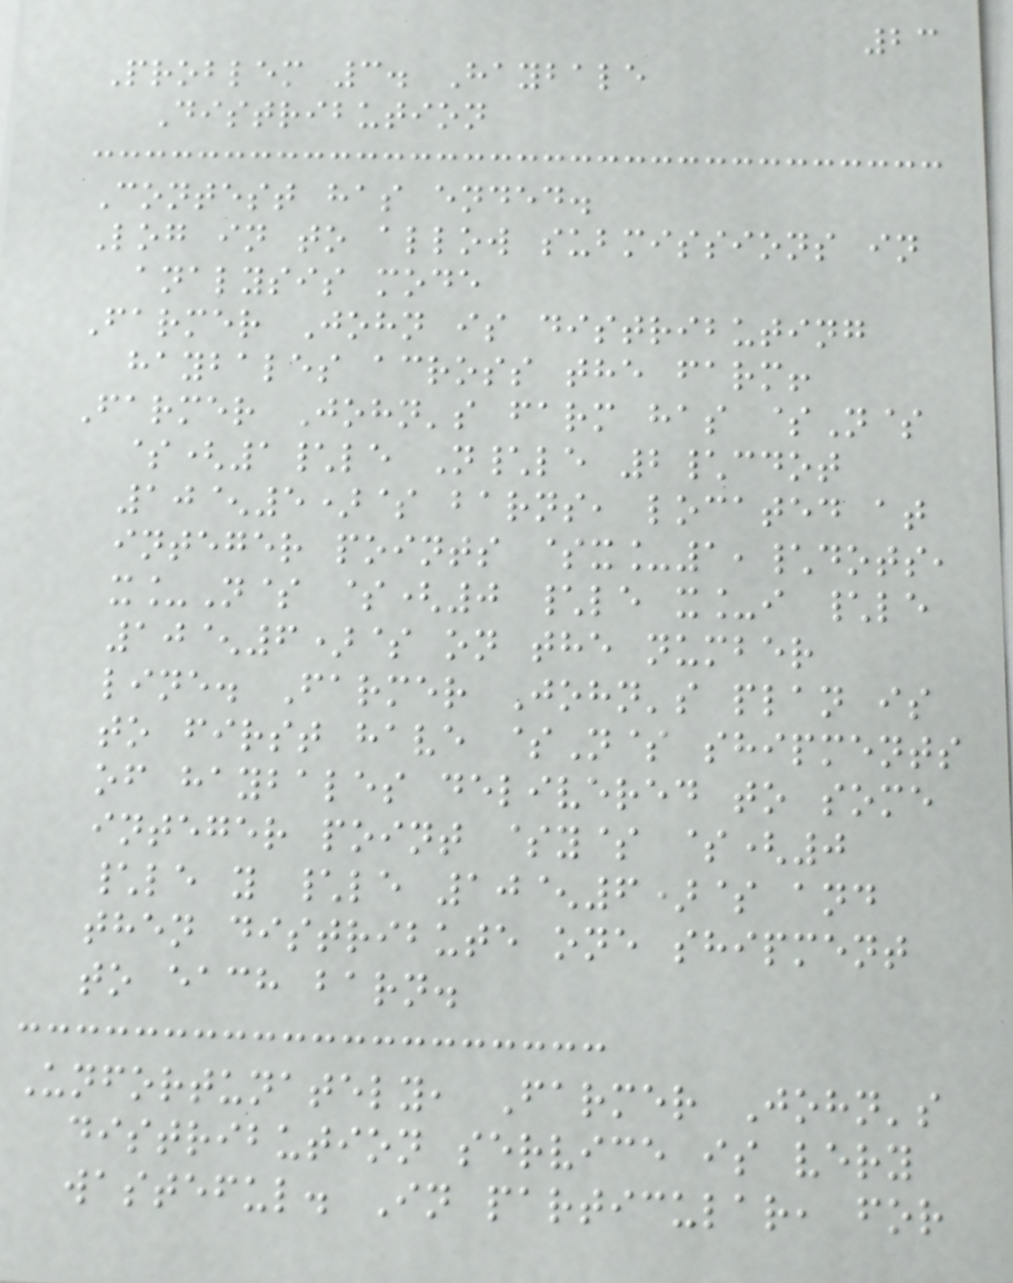23
Problem 3. Haybale
Distribution
Contest has ended.
Log in to allow submissions in
analysis mode
Farmer John is distributing
haybales across the farm!
Farmer John's farm has $N$
$(1\le N\le 2\cdot
10^5)$ barns, located at
integer points $x_1,\dots,
x_N$ $(0 \le x_i \le
10^6)$ on the number
line. Farmer John's plan is
to first have $N$ shipments
of haybales delivered to some
integer point $y$ $(0
\le y \le 10^6)$ and
then distribute one shipment
to each barn.
Unfortunately, Farmer John's
distribution service is very
wasteful. In particular, for
